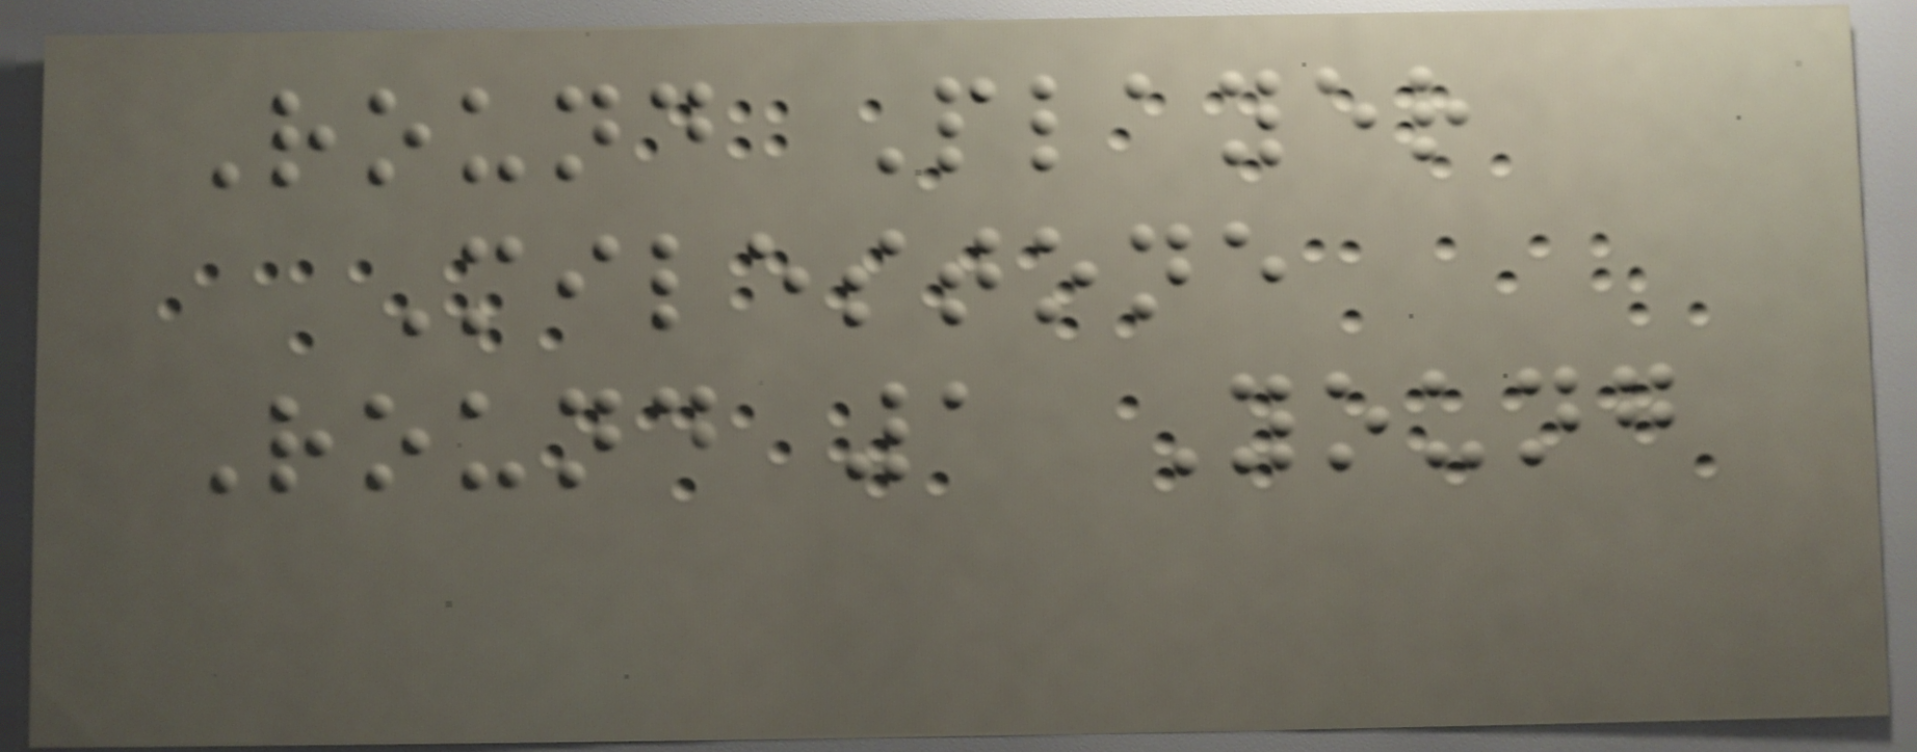Round Player
Milestone
Round 1 Young
